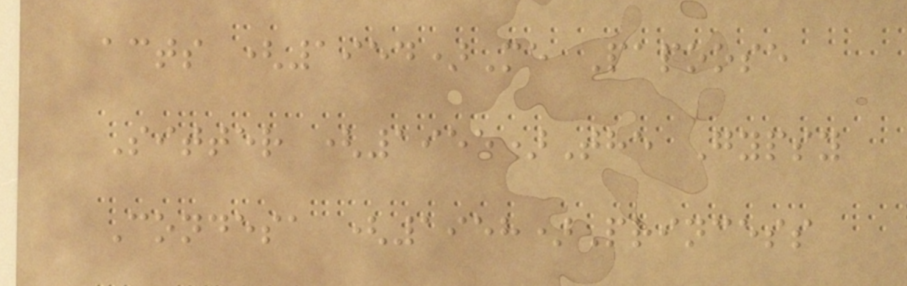acts (1954)Me Papoose
Sitter (1955)The Gypsy
Condesa (1958)Princess
